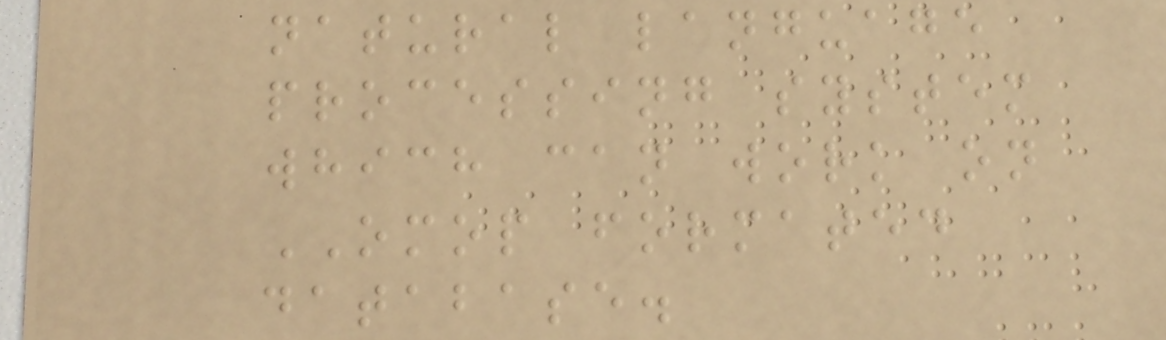natural language
processing system
which can work on
OMOP formated
database.
